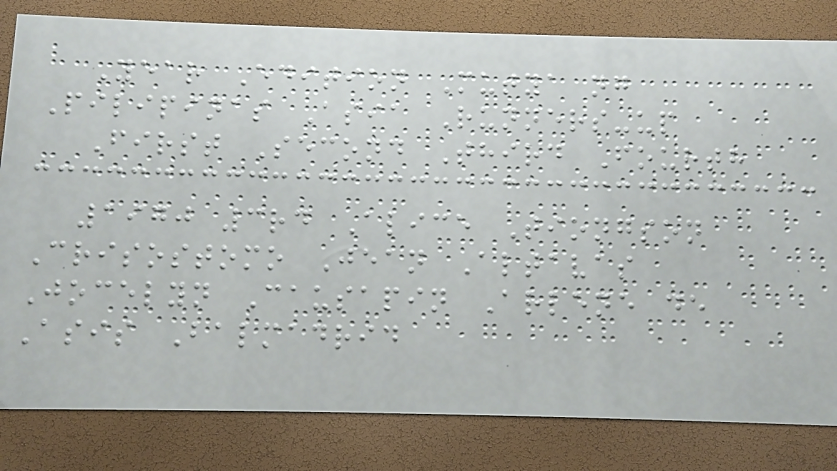Year Edition Mutya ng
Pilipinas Asia Runners-up
First Second Third Fourth
1970 3rd Alice Tiongson
Crisostomo Jean Altavas
Jocelyn Causapin Arlene de
Asis Balmadrid
